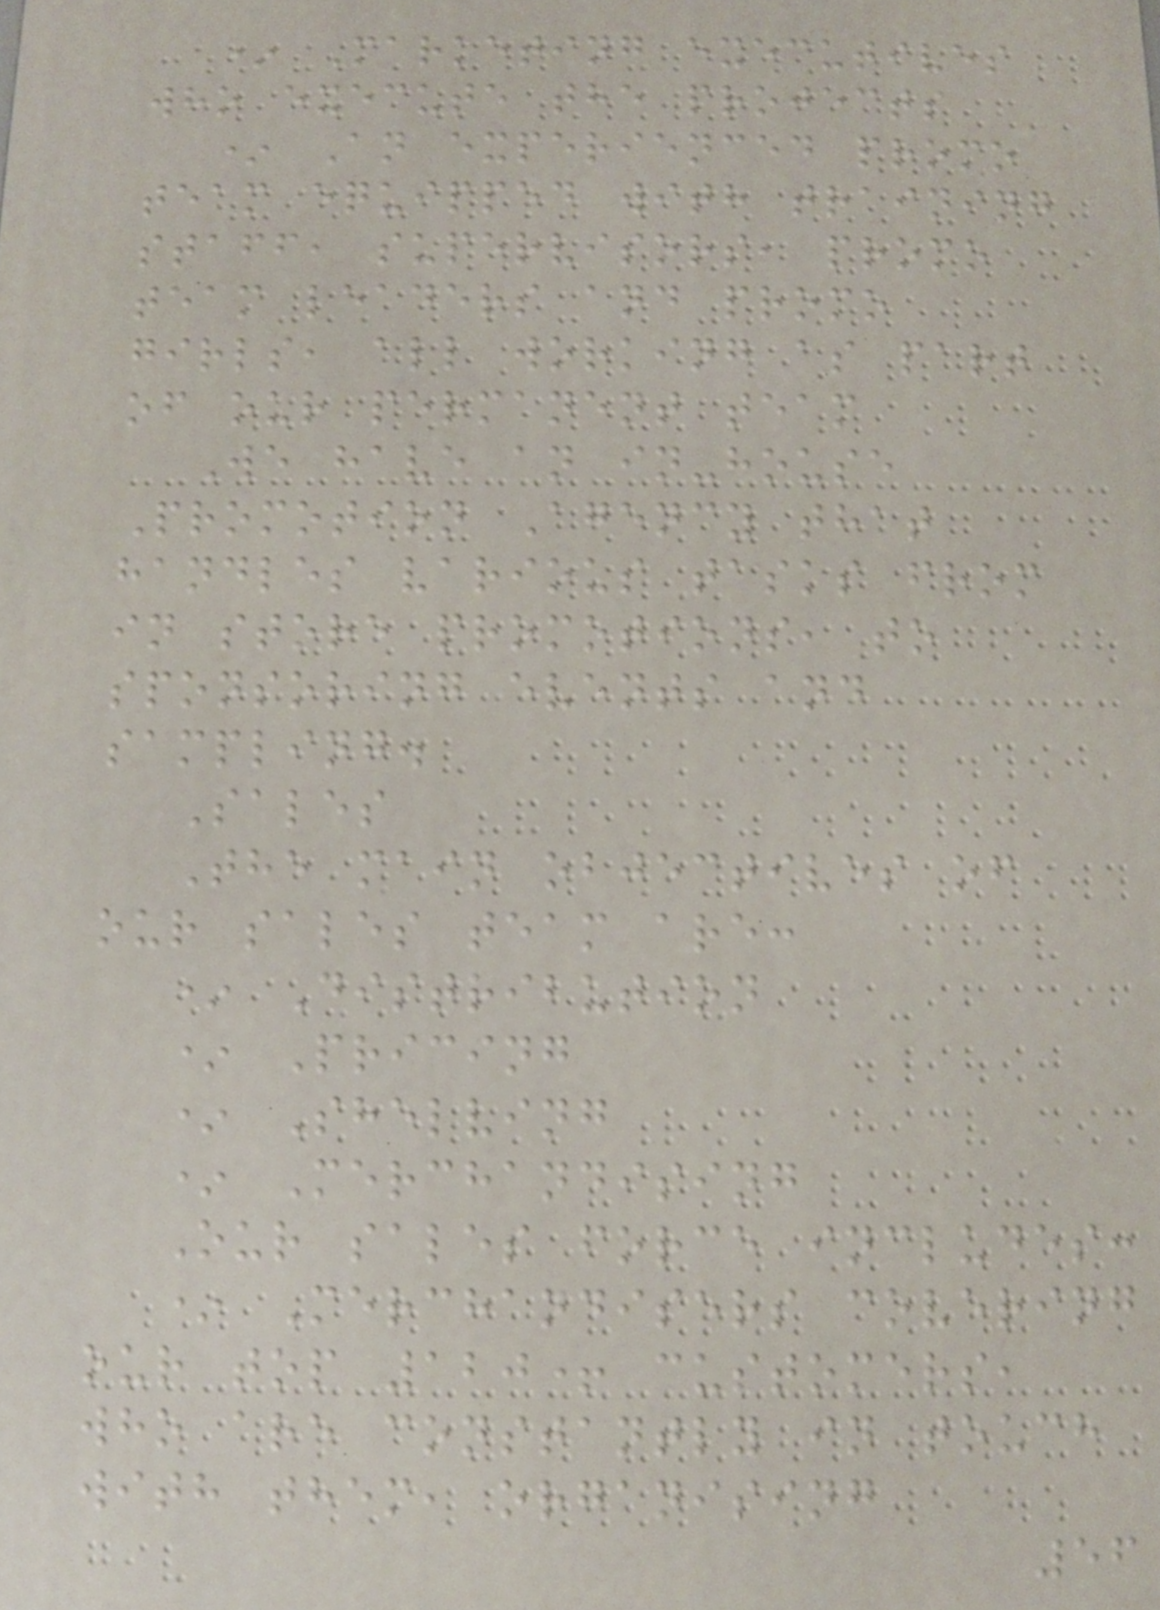* Marketing executives
who execute the projects
* An experienced promo
team equipped with training
staff, supervisors, promo
team leaders and promo
girls, all working as part
of our permanent team
We have an in-house
Promotion Agency that
handles various tasks from
in store promotions, to
sponsoring events and
sampling.
Sales
The main objectives of
our sales team are:
* Distribution
* Pricing
* Shelving
* Merchandising
Our sales force includes:
* Merchandisers covering
our top 120+ customers,
who are constantly in touch
with them, organising
56
